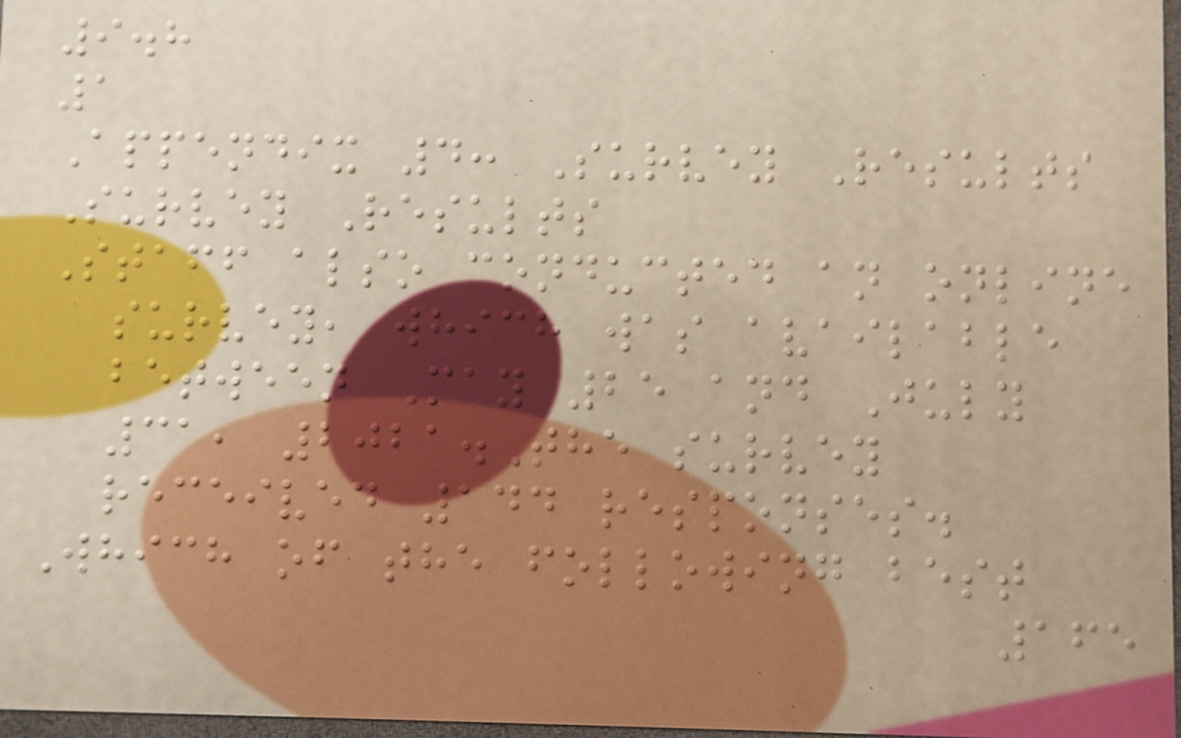9.8
1
Appendix 4: Survey Results
Survey Results
Staff also conducted an online
survey, which was available
between May 25 and July
31, 2021.The survey
received 144 responses.
Which of the following best
165
